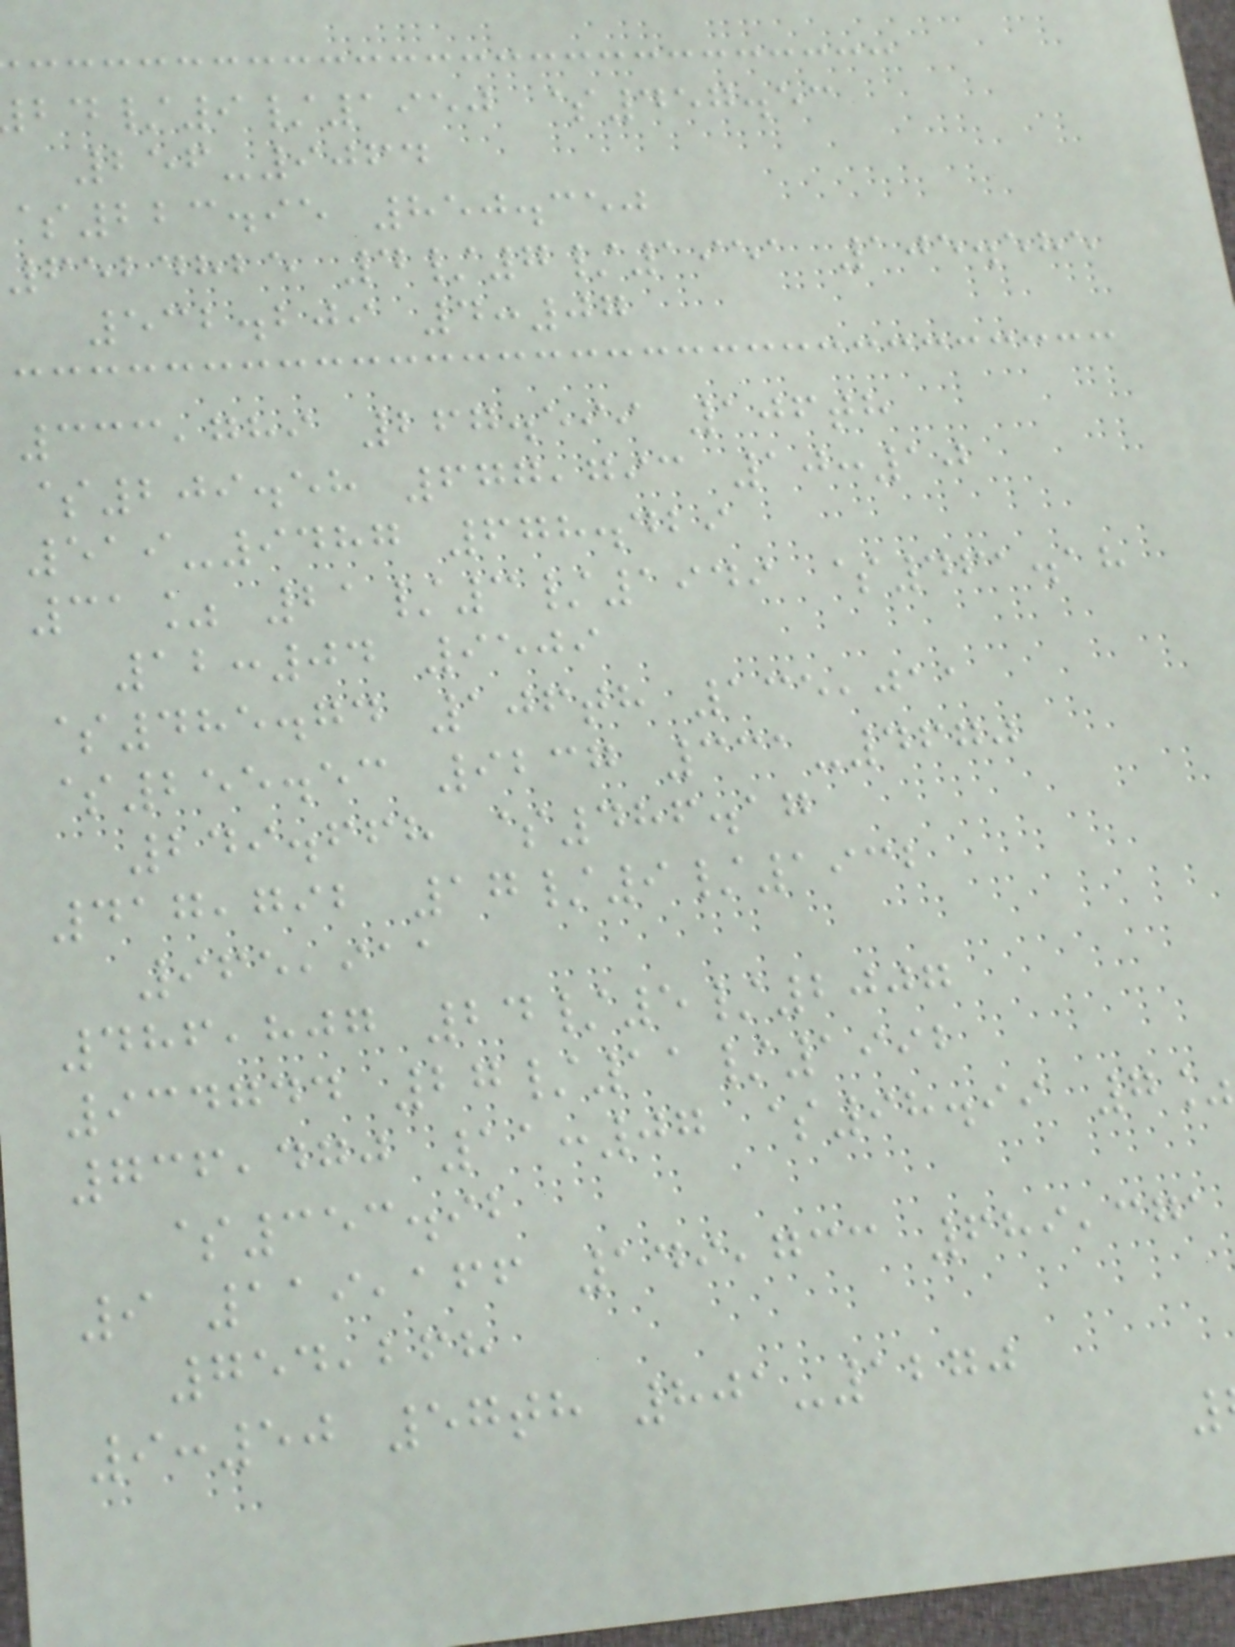/9/1950 $457.53
256-9064
$223.95 850.350
6524825 4/7/1951 105.585
532.209 4:07
333,789 267.599 106th
$209.58 677,793 10:10
519-9487 678.429
31% 21/3/1949 $461.18
12:04 9509
$485.74 106th 135,011
$255.53 9237 331-4670
249.668 $486.17
417,792 17/9/1932
965,911
486,807 24/5/2007
934744 27/11/1992
736,470 11:07 $98.99 7%
$353.92
9 119,166 149,733 689,371
754,268
9:50 57th 801-1270
